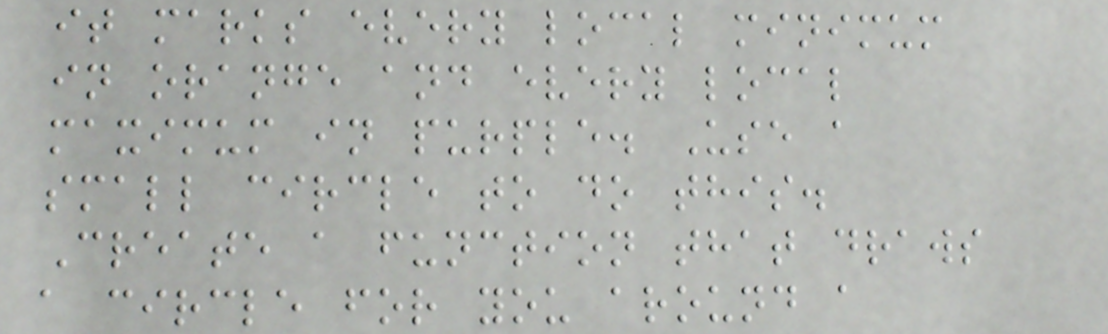it marks every local minimum
in orange and every local
maximum in purple. Use a
small circle to do this.
Create a function that draws
a circle for you around a
